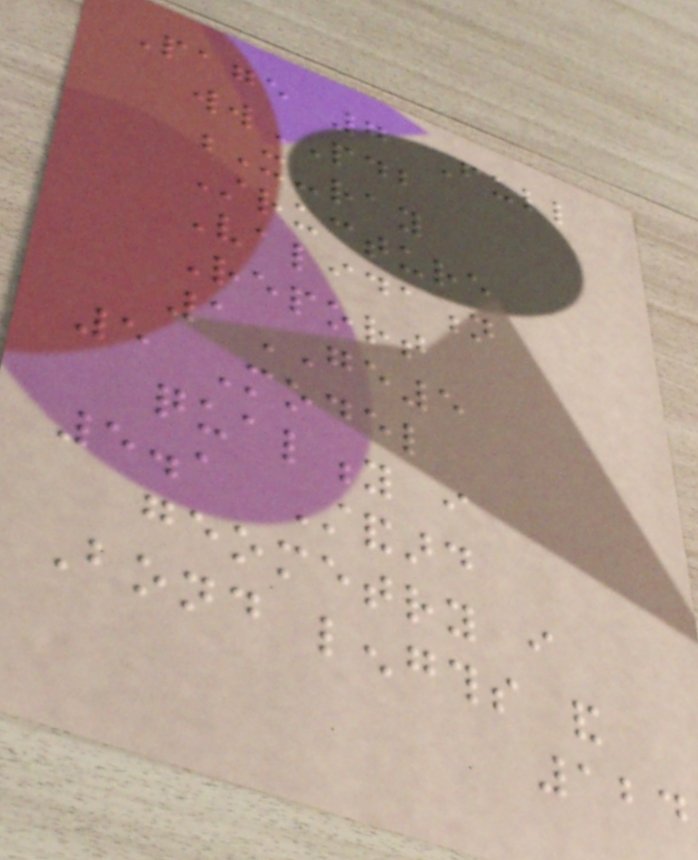Page 7 Full
wwPDB
X-ray
Structure
Validation
Report
1GE5
5 Model
quality i
5.1 Standard
geometry i
Bond lengths and
124
